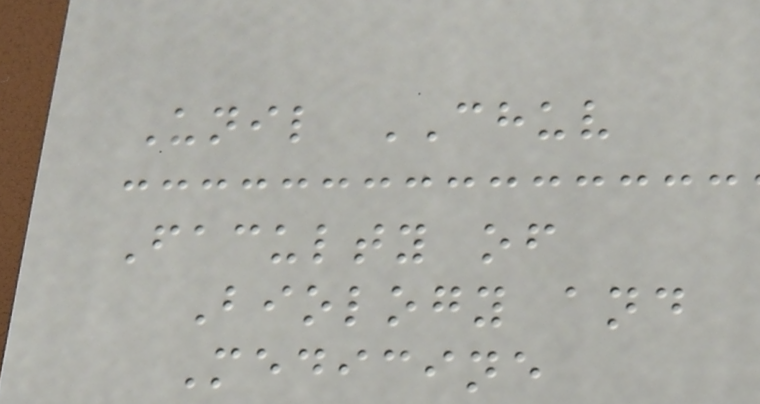Unil CHUV
Faculty of
Biology and
Medicine
